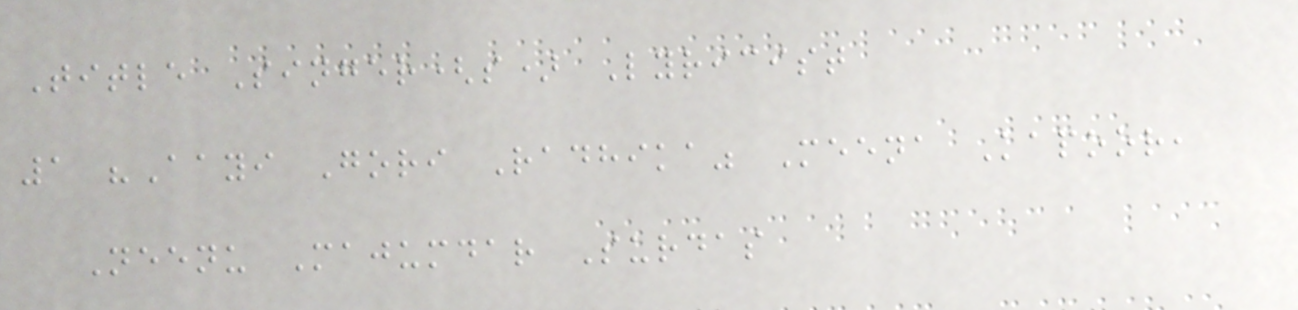Title Singer(s) Lyricist
1 "Aayi Gori Radhika" Meena Kapoor,
Neenu Majumdar Surdas
